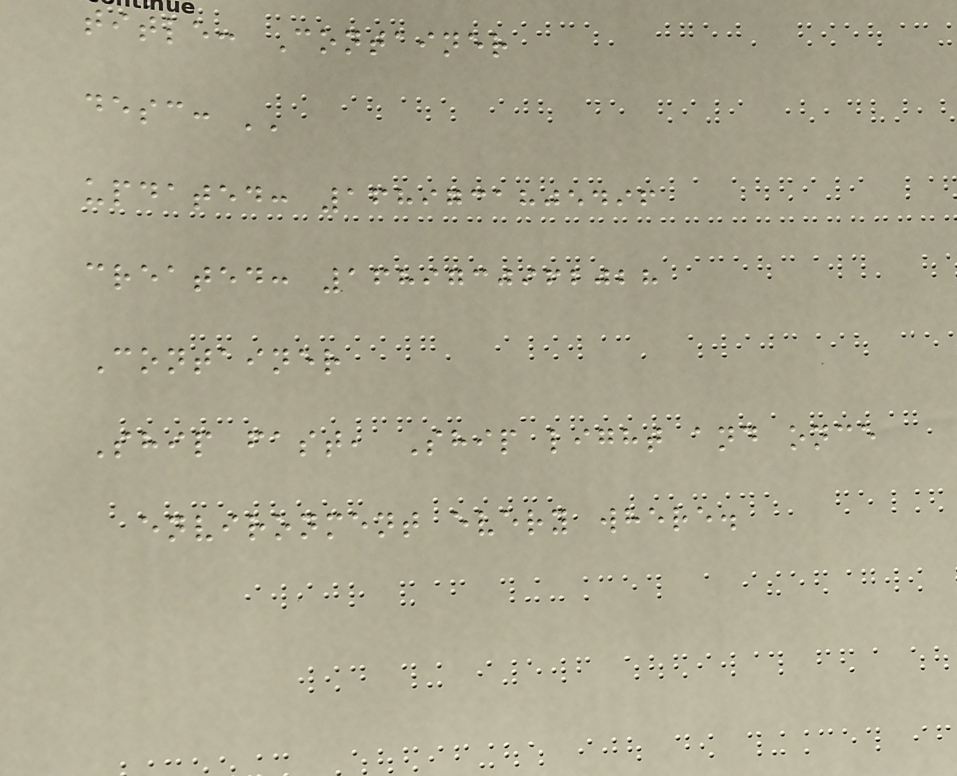title: Container
desc: ''
updated: 1689731805496
created: 1689730962028
Container
Ship fast, Ship light and once
environment every where.
